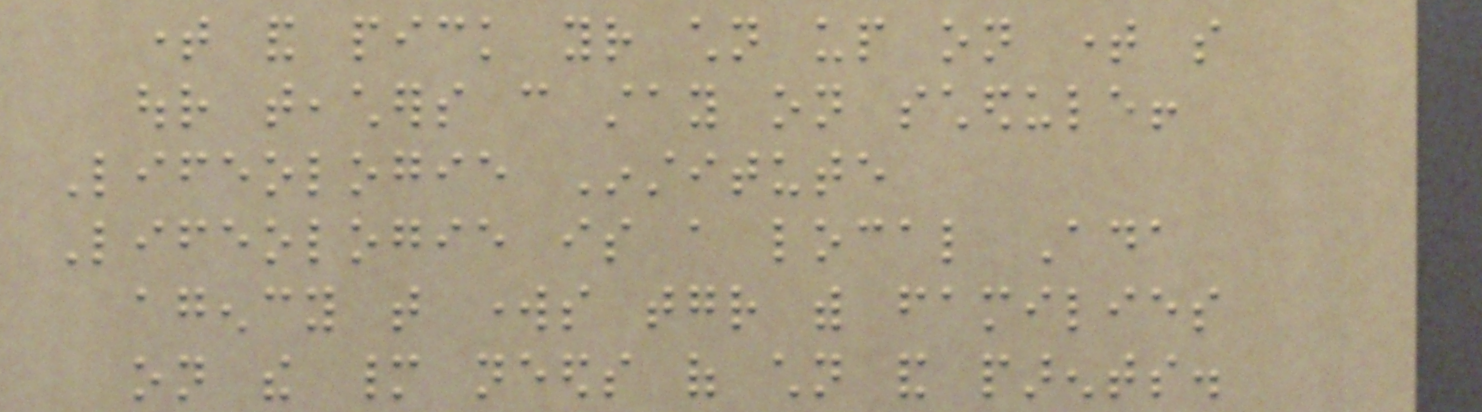time and pick your children up on time so
our teachers can stay on schedule!
Lifeologie Institute
Lifeologie is a local Ada
agency that works together with families
on the many needs of children and parents.
